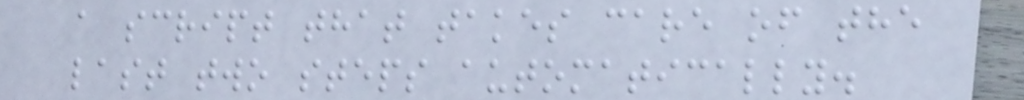a script that takes care of the
last two steps automatically.
